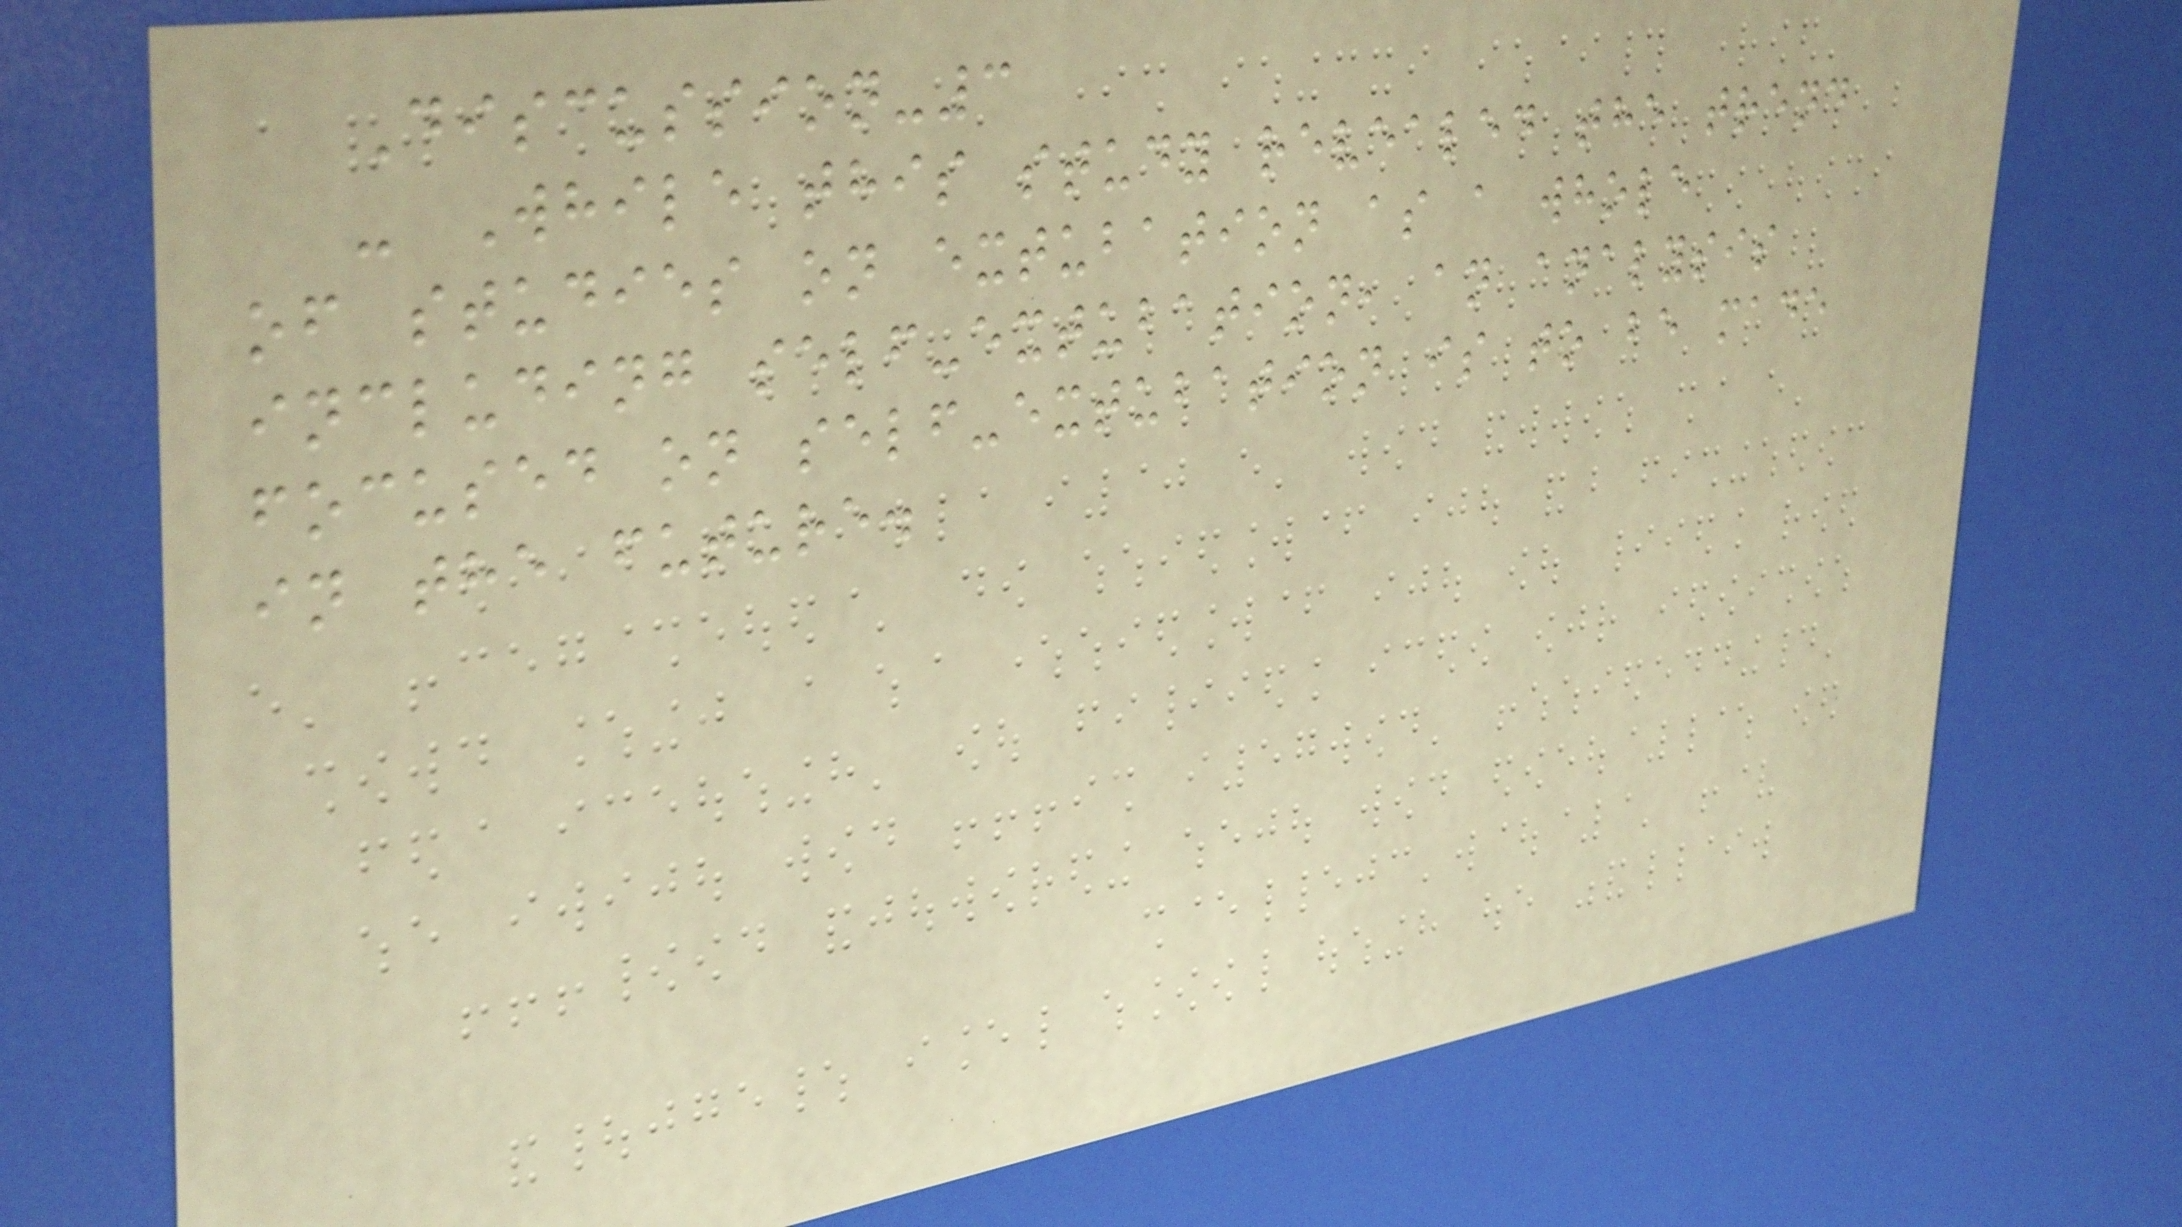Discussion-3
- While this study revealed the trend
of studies on extubation as a whole
including self-extubation, an analysis
focused on self-extubation is to be made
in the future.
